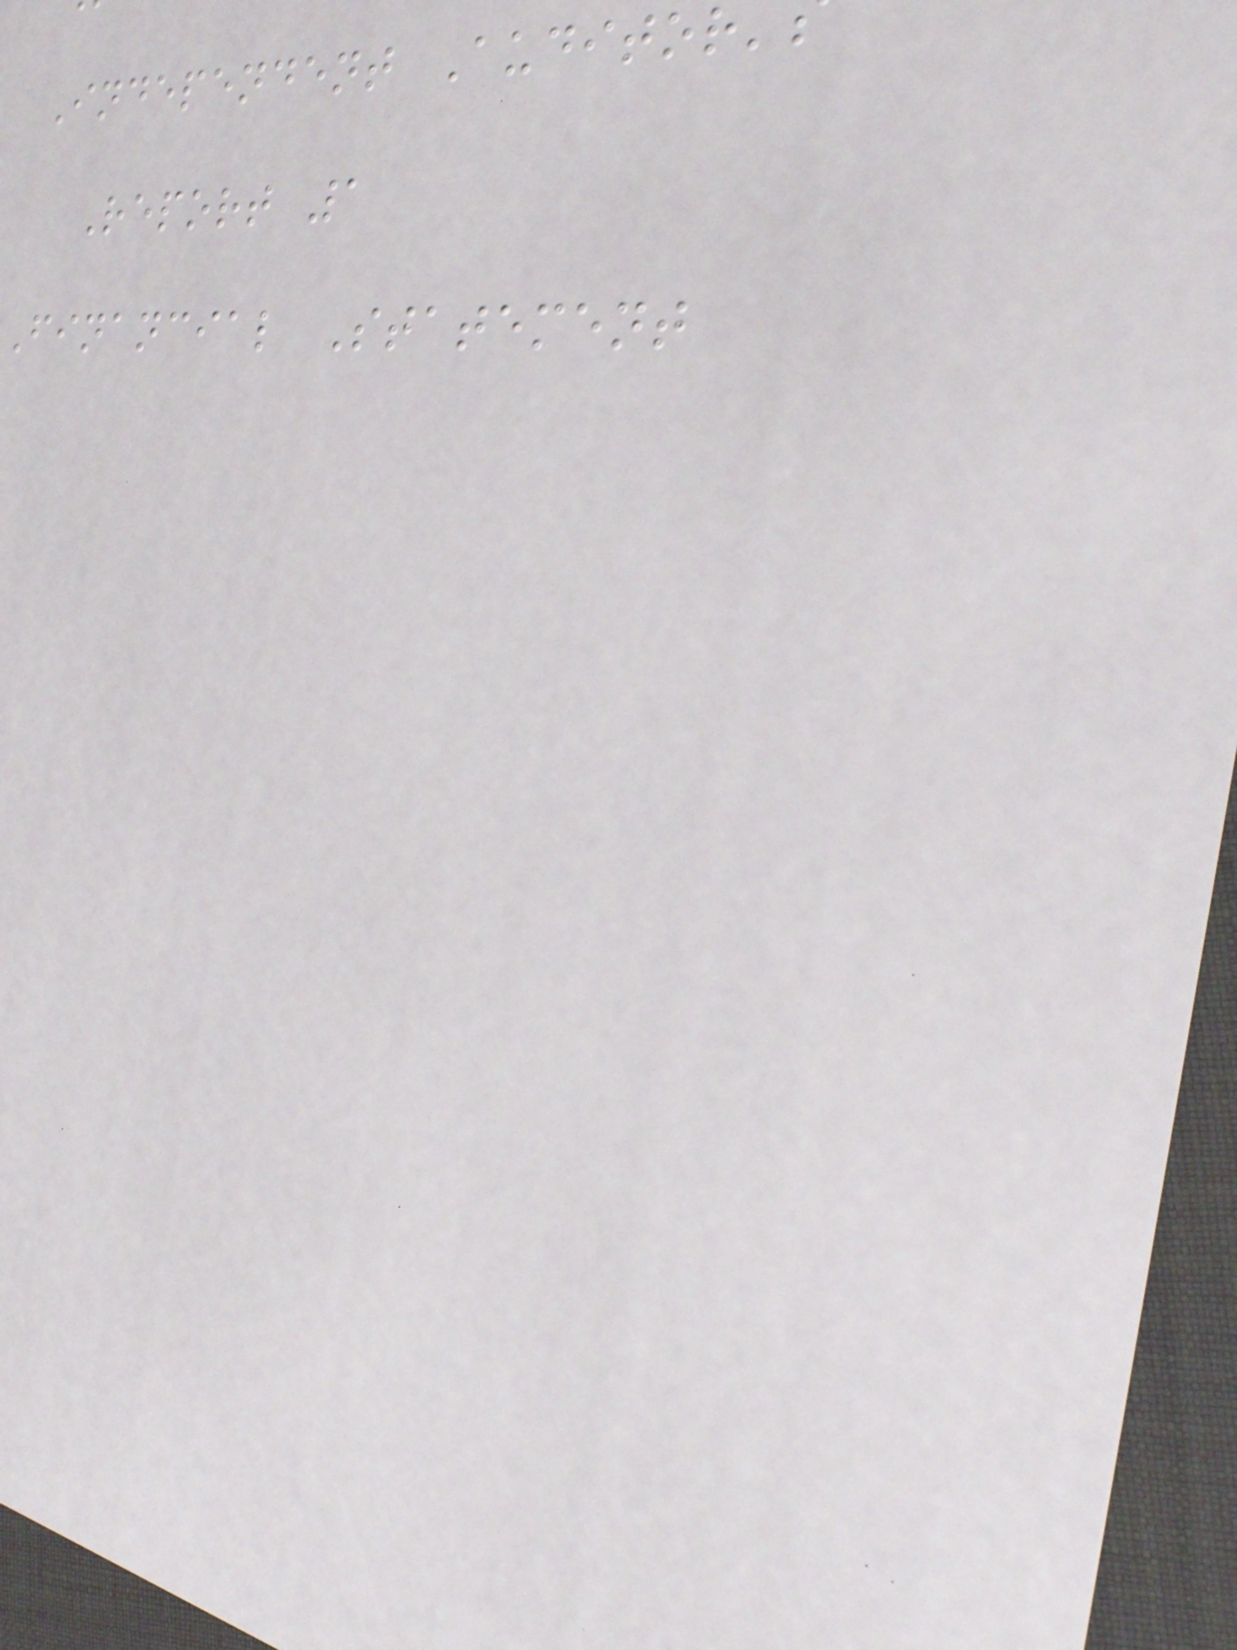Independent Auditor
Report 1
Financial Statement
